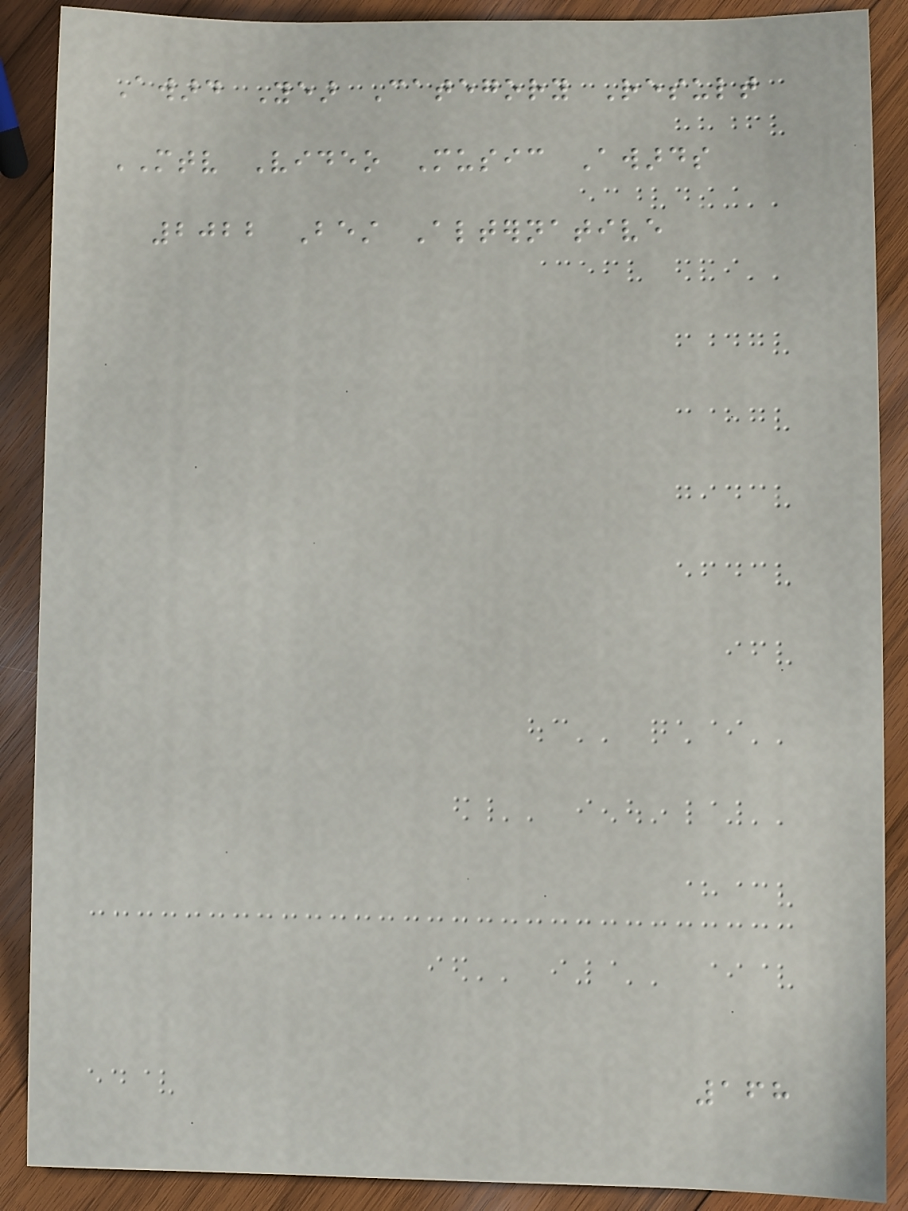Award Year Category Result
MTV Video Music Awards
2022 Best Alternative
168
